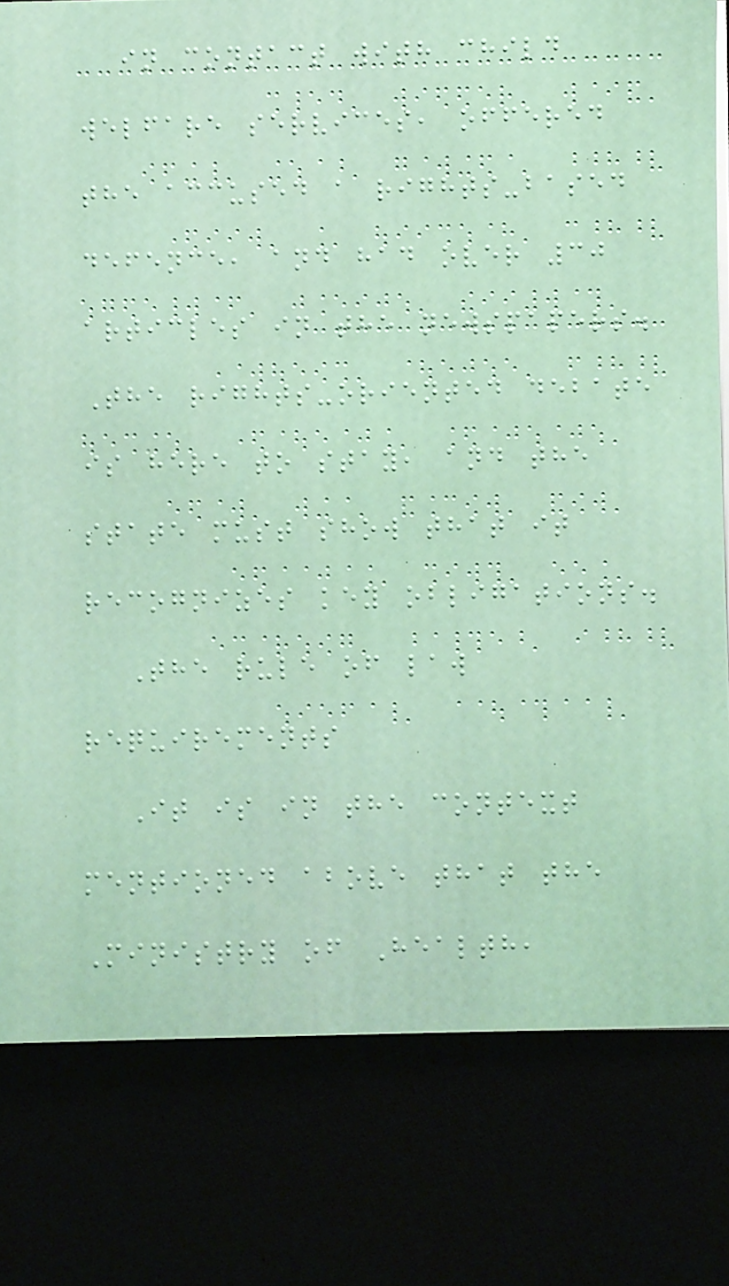in contact with child
welfare services, offered
the accused a rights-based
defence, and had over 30
articles in the newspapers.
The rights-oriented debate
is here to stay, and the
state must show that it
recognizes key obligations.
The rule of law
requirements
It is in the context
mentioned above that the
Ministry of Health,
